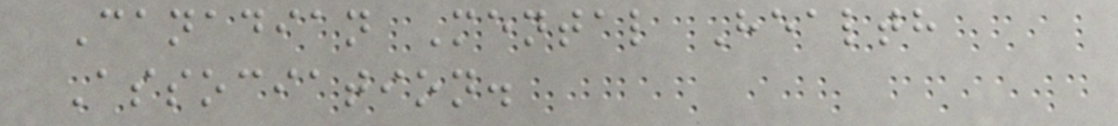Canadian Mental Health
Association.
